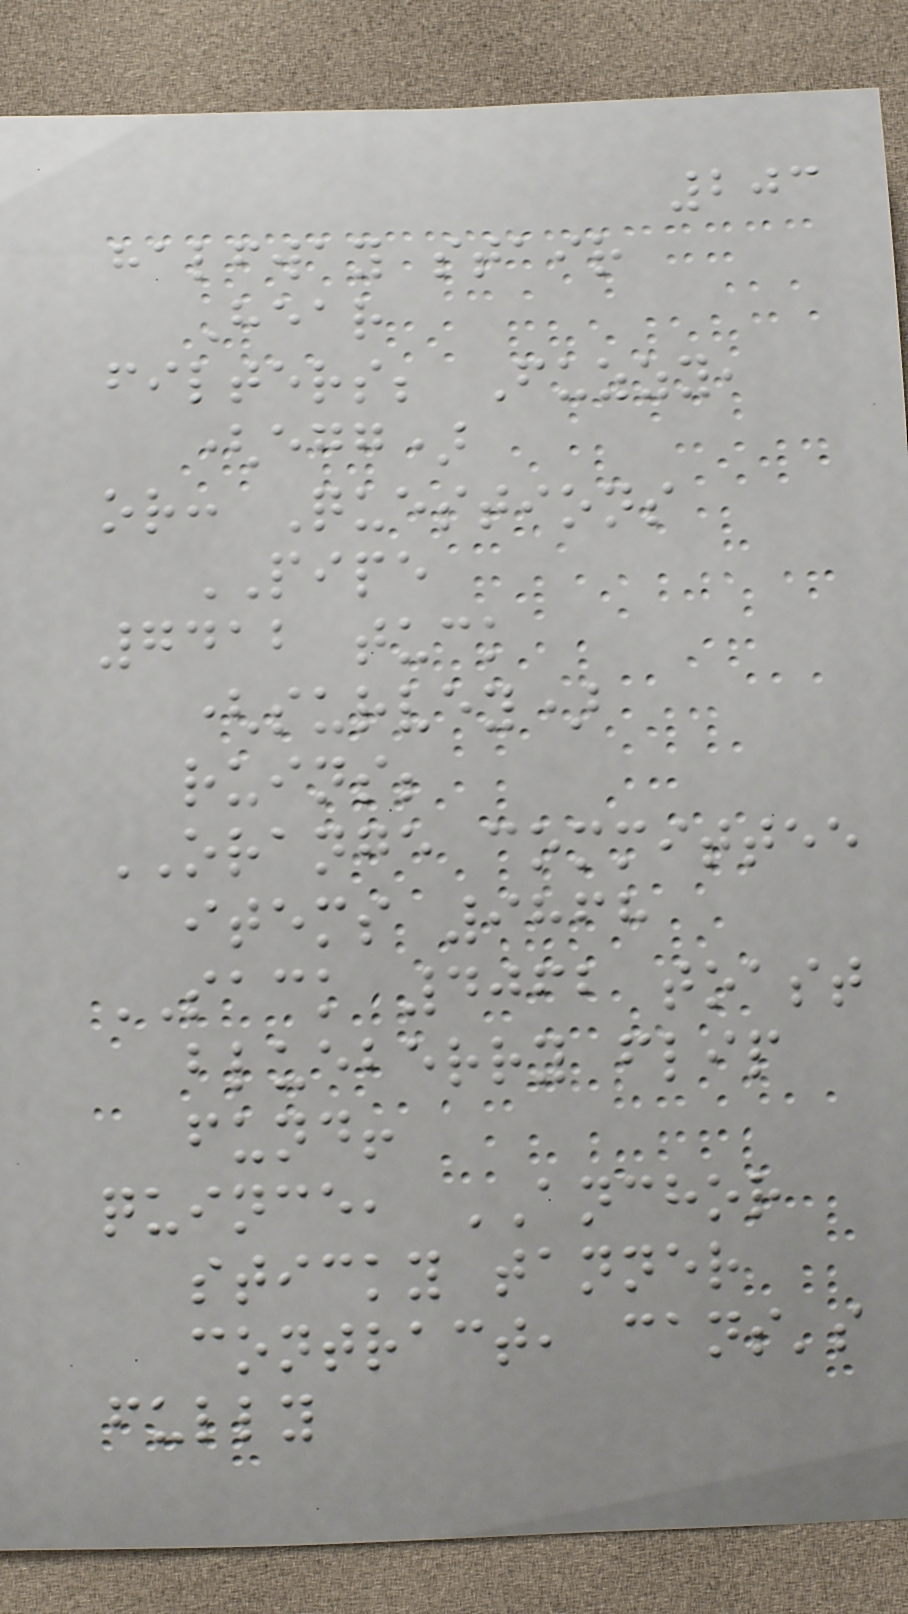203
halfway stair
Hear
filters; Fuzzy,
(egg)
or: Questions
PIPE
7412 tuck
(survey)
ruins;
ORANGE committee
items 9868
SACK 4062 toast
blueberry flip
fund!
quince, ANCHOR
sticky tanner
contract, cans's
fully
